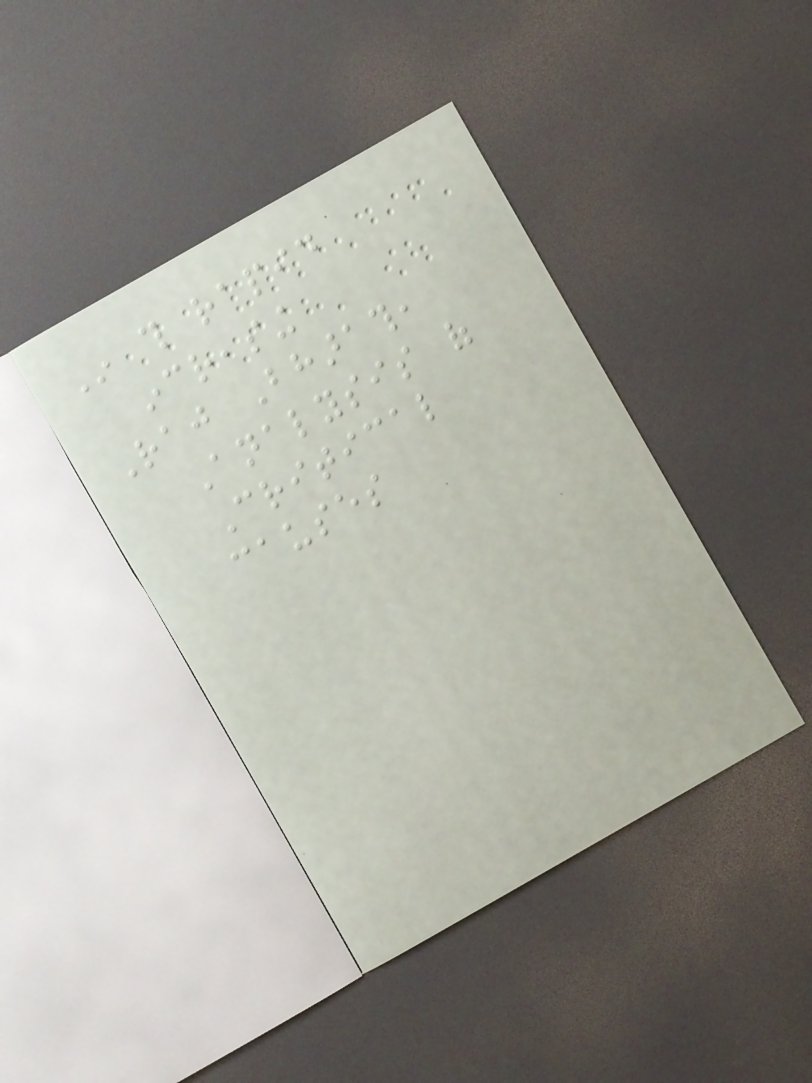In this rapid
increasing
Raj Bharath,
Analysis of
Critical
causes
